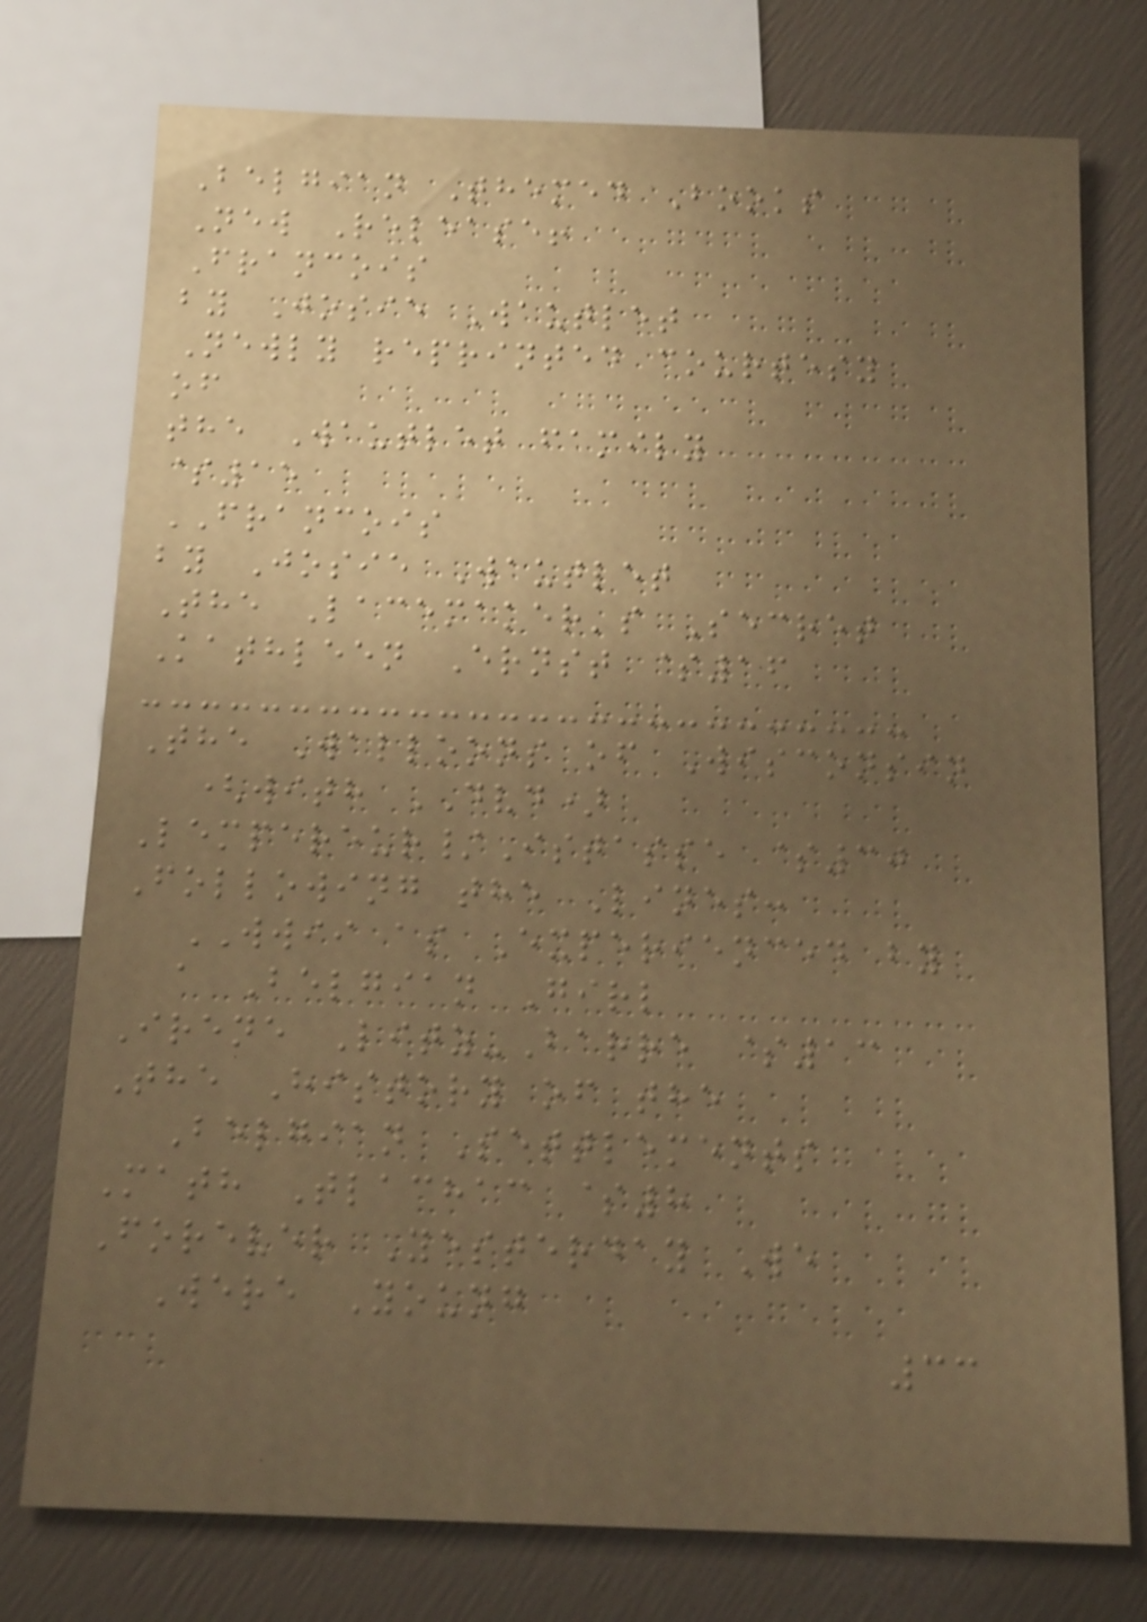Belgian Themed Books
New Release!
Francois
by Josie Wautlet
Newly reprinted courtesy
of
the Wautlet family
$15
FRANCOIS
by Josie Wautlet
The Lacemaker's Secret
Kathleen Ernst $16
The Walloons of Wisconsin
(with DVD)
Lempereur/Istasse $30
Following the Lines:
WWII as Experienced by
a Belgian Girl
Irene Litz-Barre $13
The History of the
Belgian Settlements
Math Tlachac $8
Forever Yesterday We
Were Young
33
